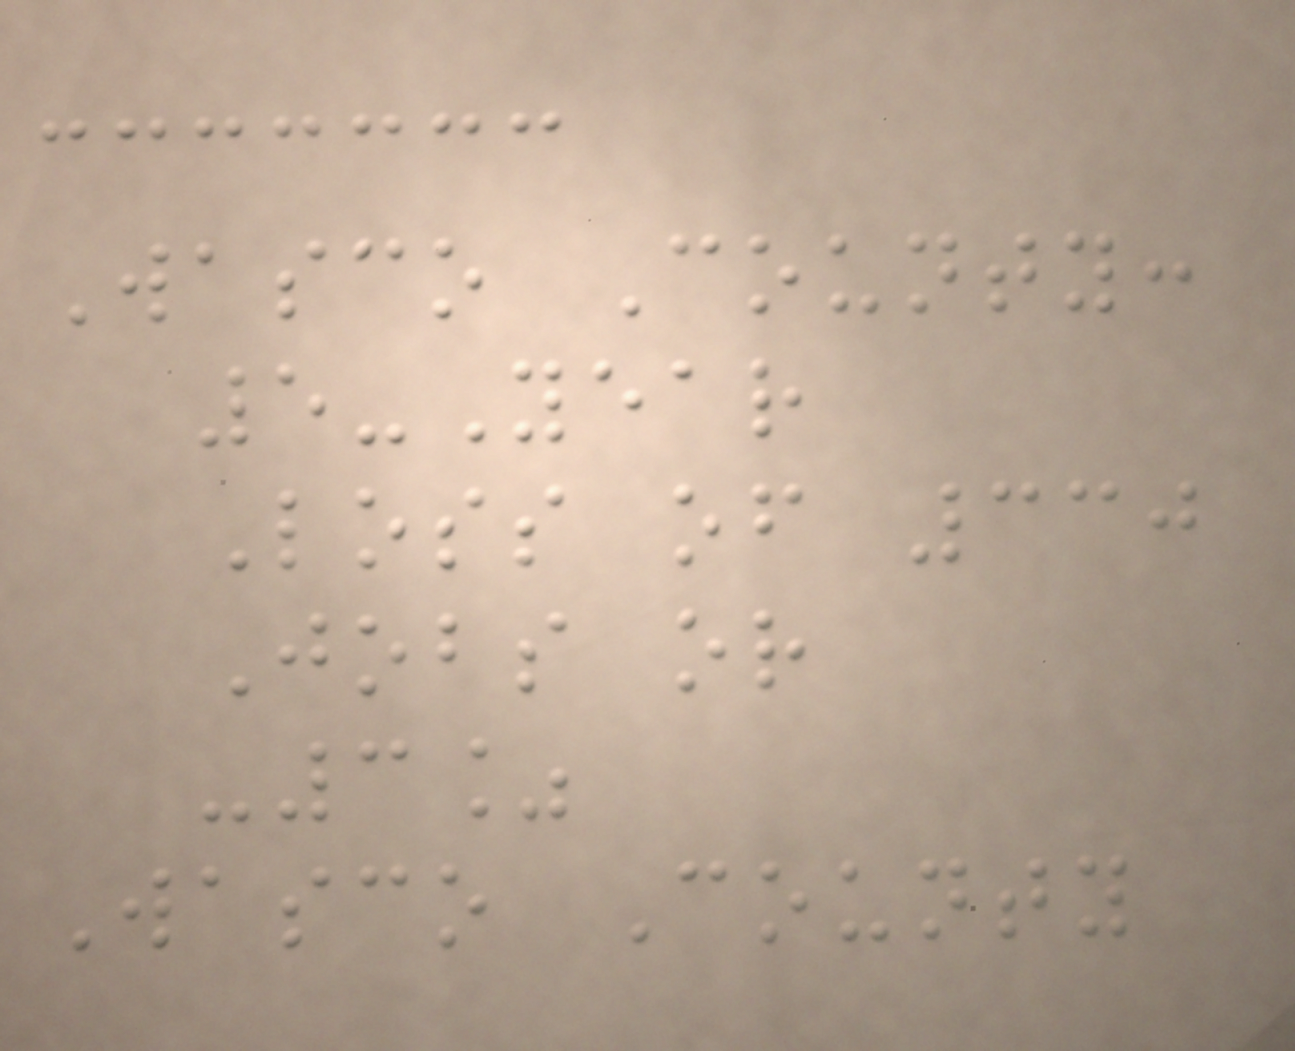Wasco County:
5-Year
Loss of 330
Jobs or
-3%
Wasco County
